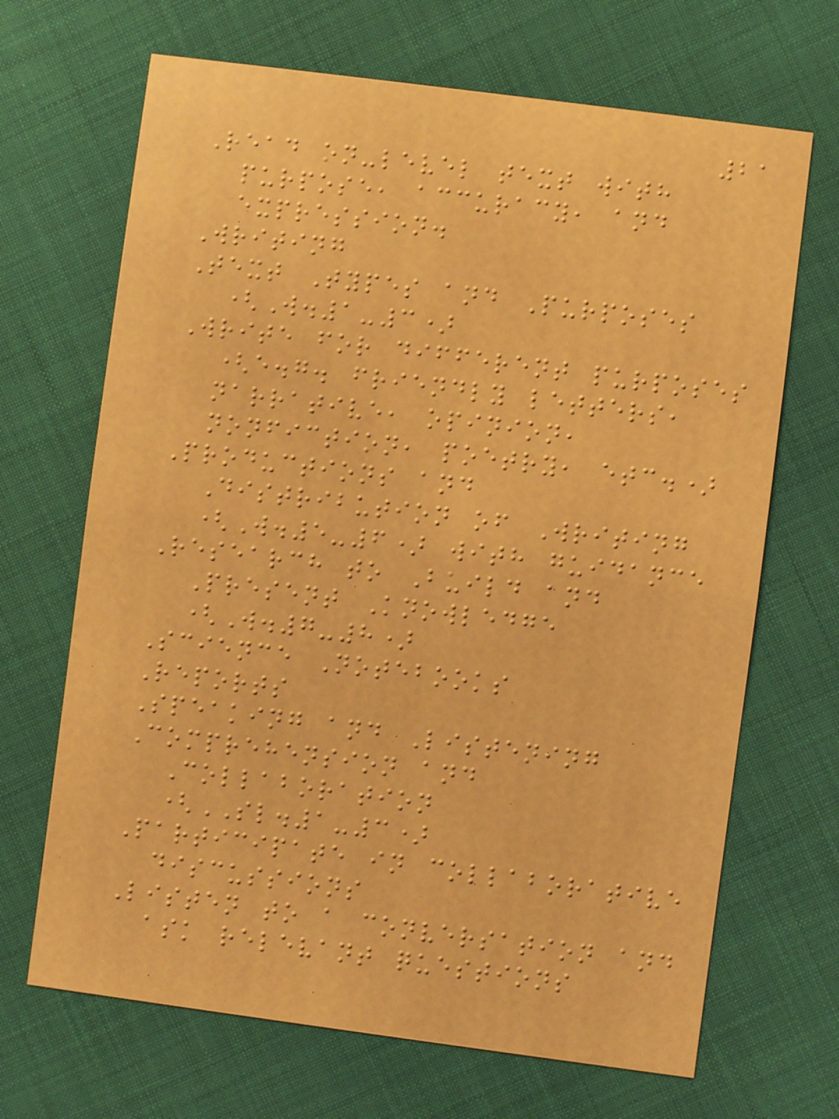21
Read on-level text with
purpose, accuracy, and
expression.
Writing
Text Types and Purposes
(W.1-3)
Write for different purposes
(e.g. friendly letters,
narrative, opinion,
nonfiction, poetry, etc.)
Productions and
Distribution of Writing
(W.5-6) with guidance
Research to Build and
Present Knowledge
(W.7-8)
Science Notebooks
Reports
Speaking and Listening
Comprehension and
Collaboration
(SL.1-3)
Participate in collaborative
discussions
Listen to a conversation and
ask relevant questions
